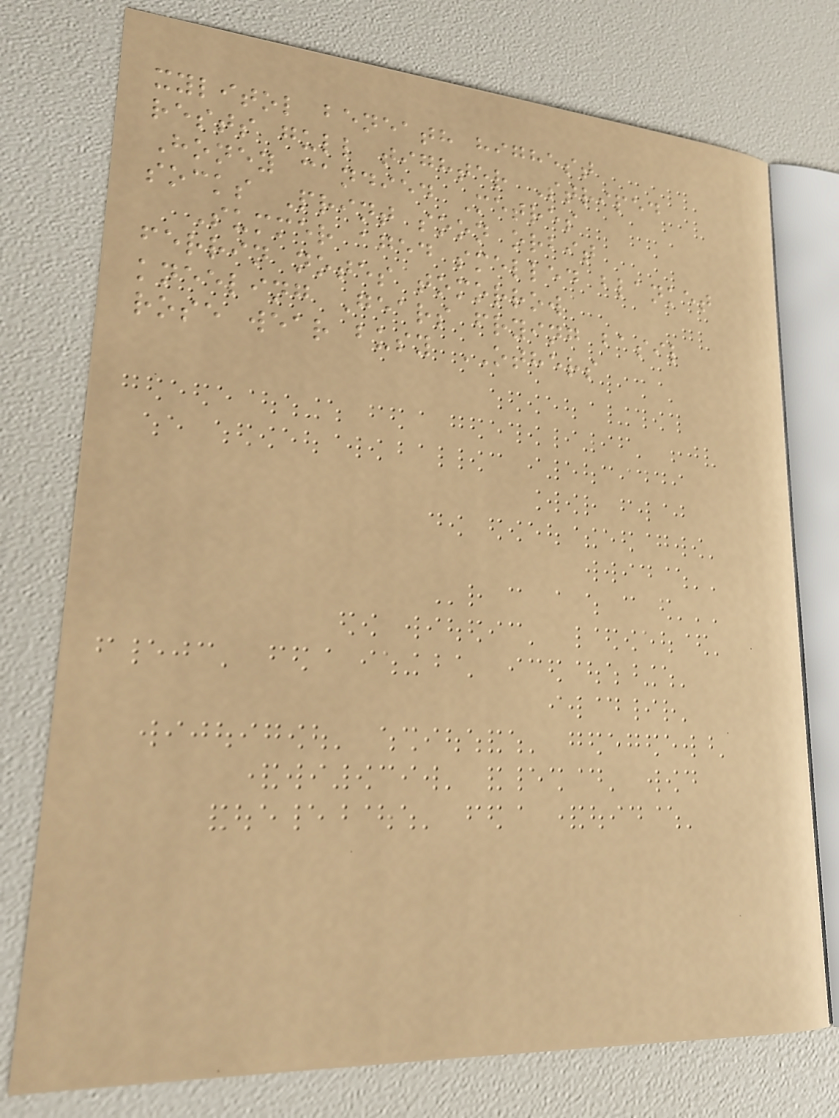xylitol beneath highest
rests gull tighter Striped
Honey candied Metres
socks Print soon orbit
Summer aged smelled blanket
ferrin notes tomorrow
kneeling Gears frying basil
rose wear busy OTHERS
